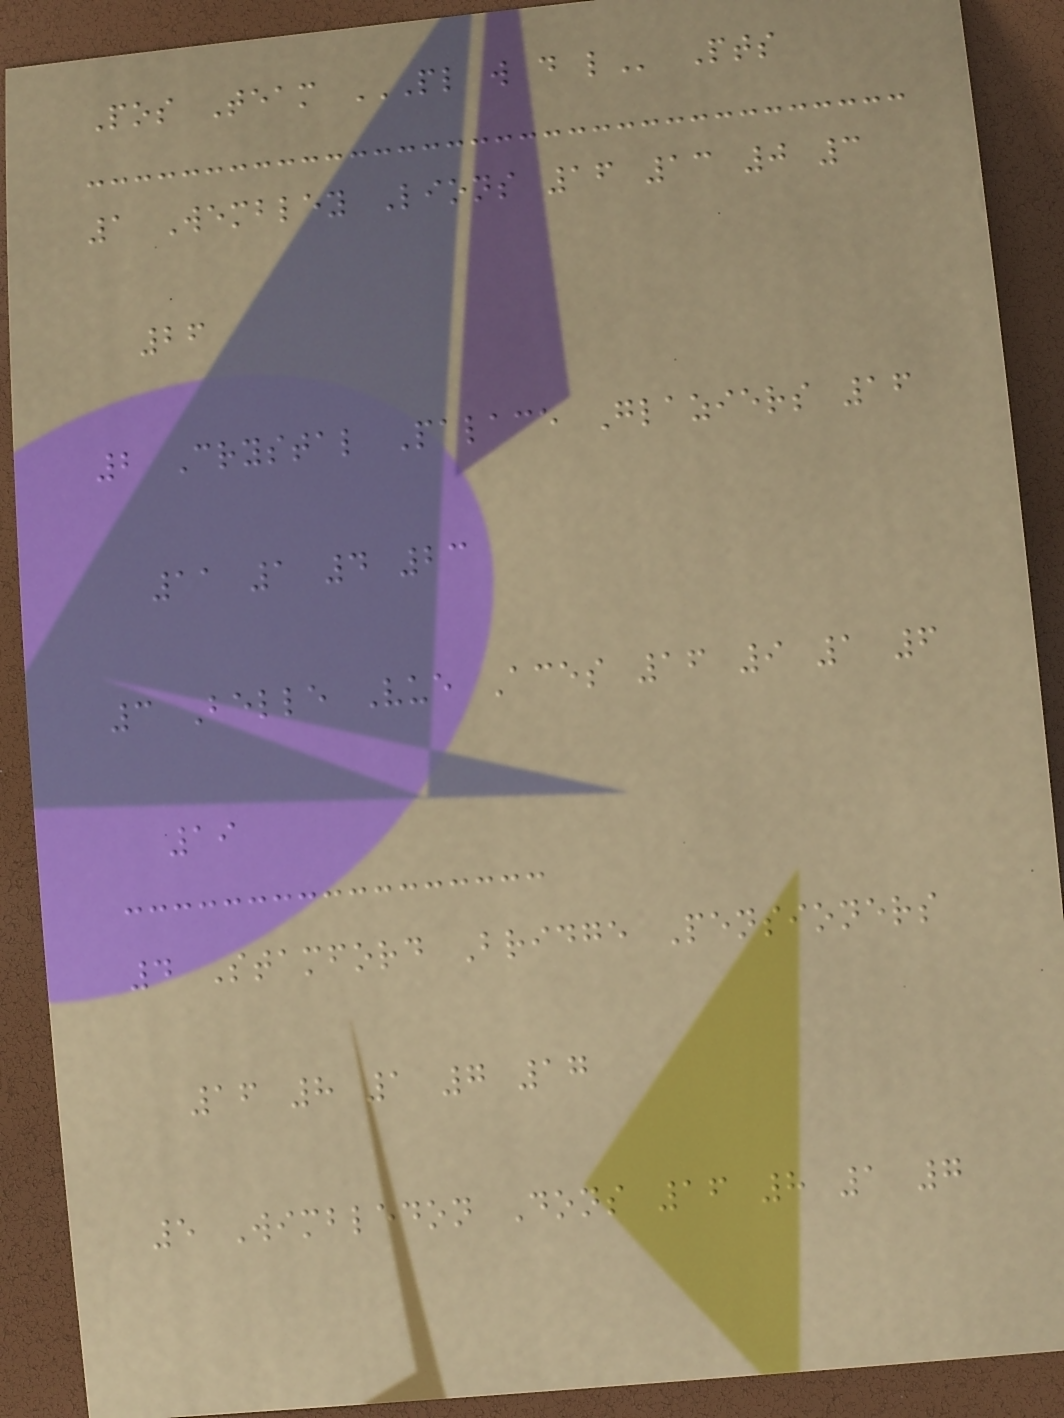Pos Team PL W D L Pts
1 Wembley Lions 16 13 0 3
26
2 Crystal Palace Glaziers 16
11 1 4 23
3 Belle Vue Aces 16 9 1 6
19
4 Stamford Bridge Pensioners
16 8 1 7 17
5 Wimbledon Dons 16 8 1 7
